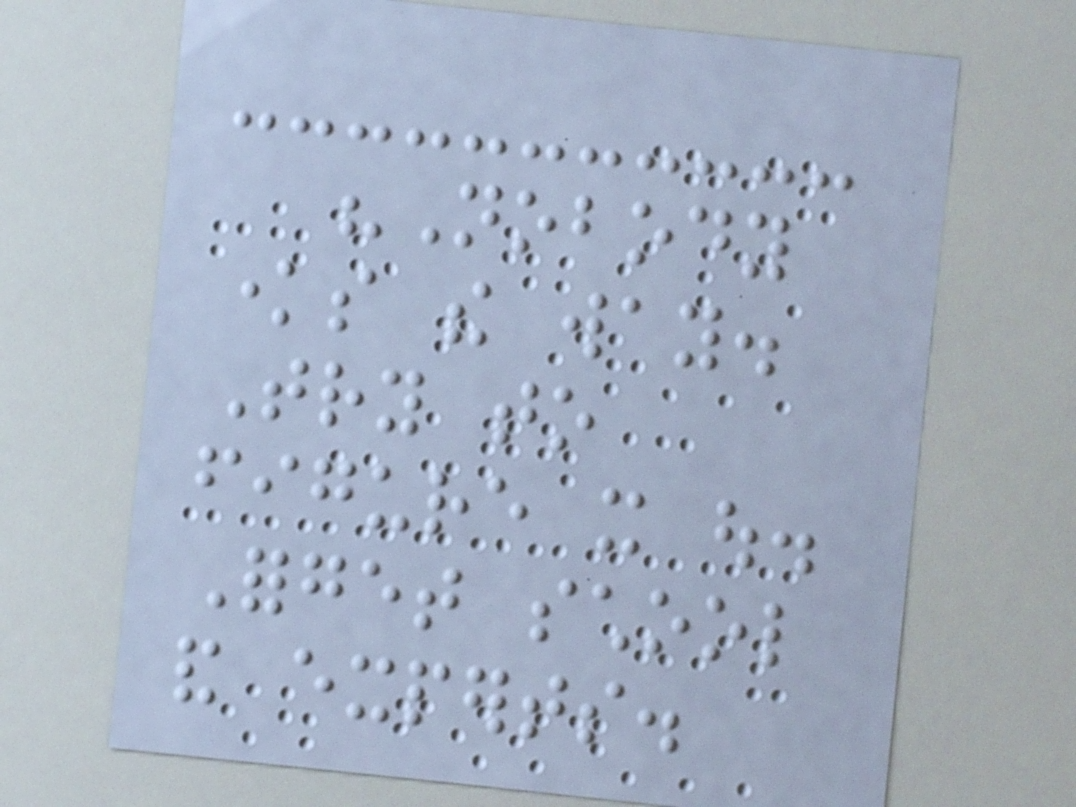"Nobody
knows the way.
Try to
figure it out.
Forget school
and experts.
